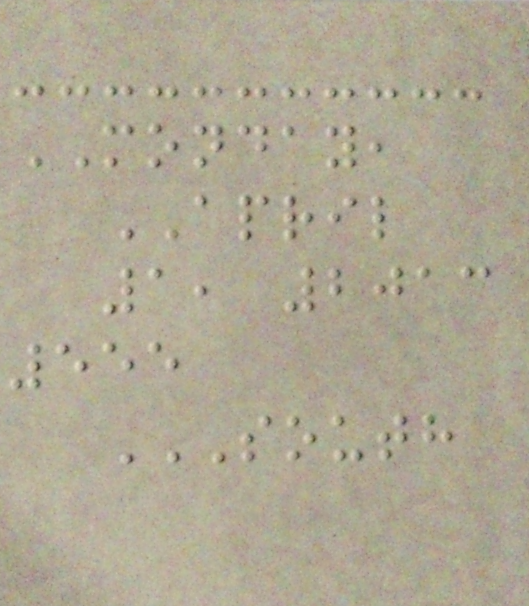MONDAY,
APRIL
1, 2013
555
SOUTH
